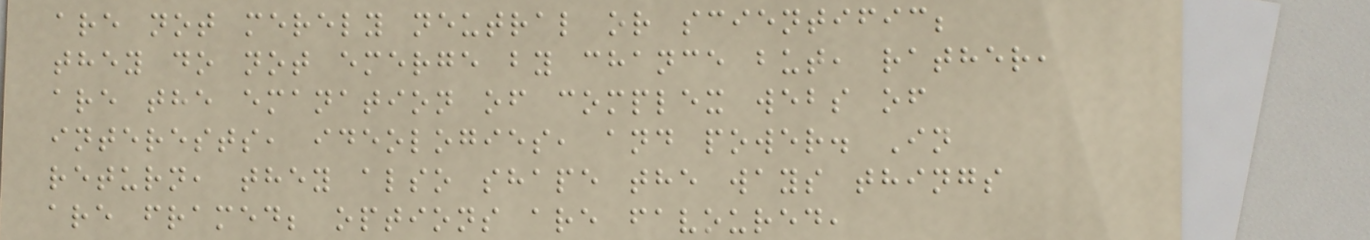are not merely neutral or scientific;
they do not emerge by chance but, rather,
are the emanation of complex webs of
interests, ideologies, and power. In
return, they also shape the ways things
are framed; options are favoured,
